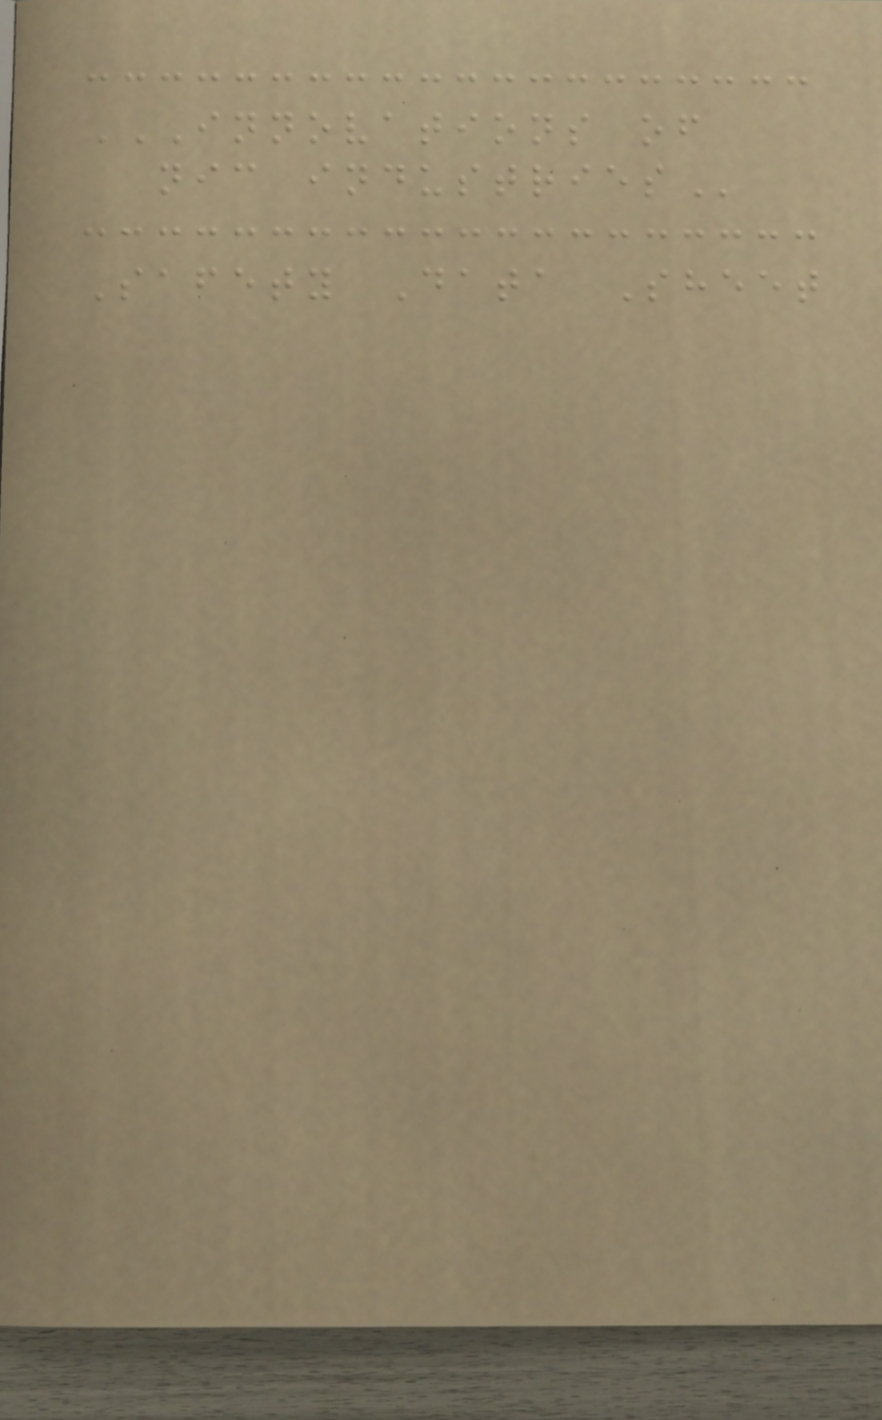INNOVATIONS OF
NIC INDUSTRIES
Safety Data Sheet
